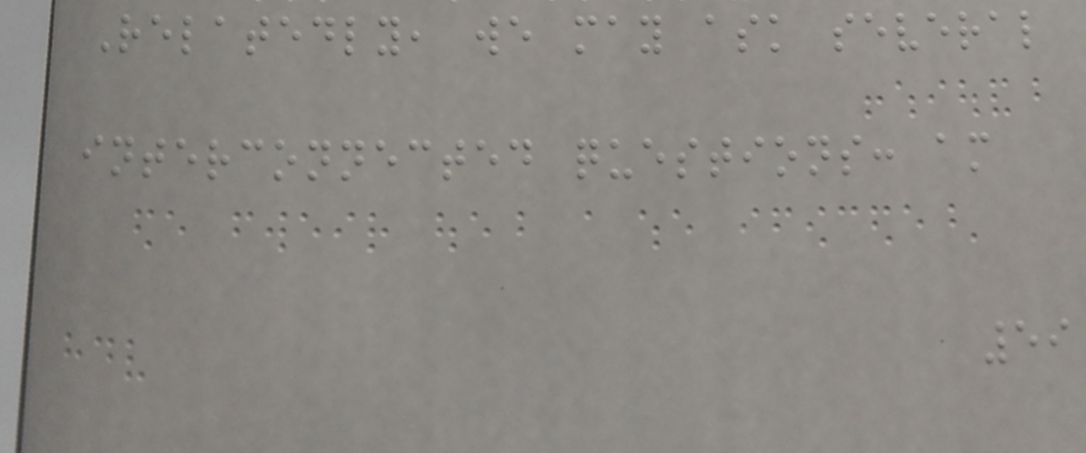Relatedly, we may ask several
interconnected questions: am
59
